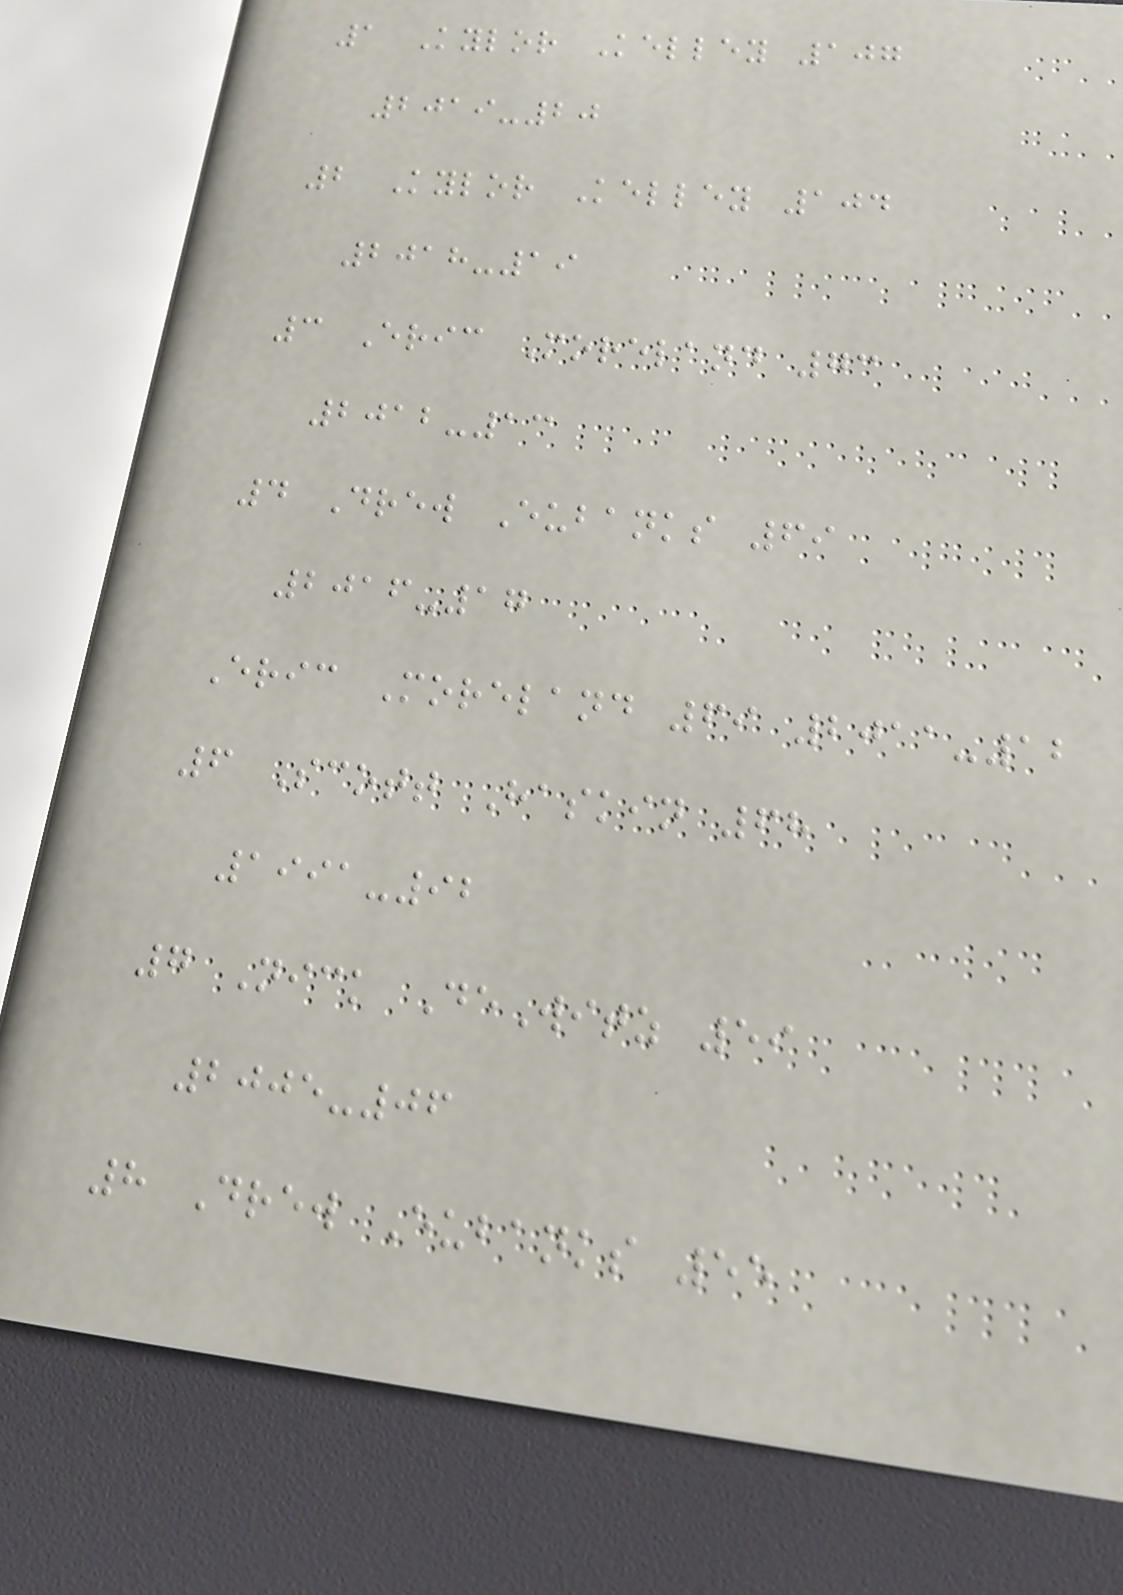1 Kylor Kelley 107
2019-20
2 Kylor Kelley 104
2018-19
3 Eric Moreland 73
2012-13
4 Drew Eubanks 69
2016-17
Eric Moreland 69 2011-12
6 Scott Haskin 68
1991-92
7 Nick DeWitz 59
2005-06
8 Drew Eubanks 55
